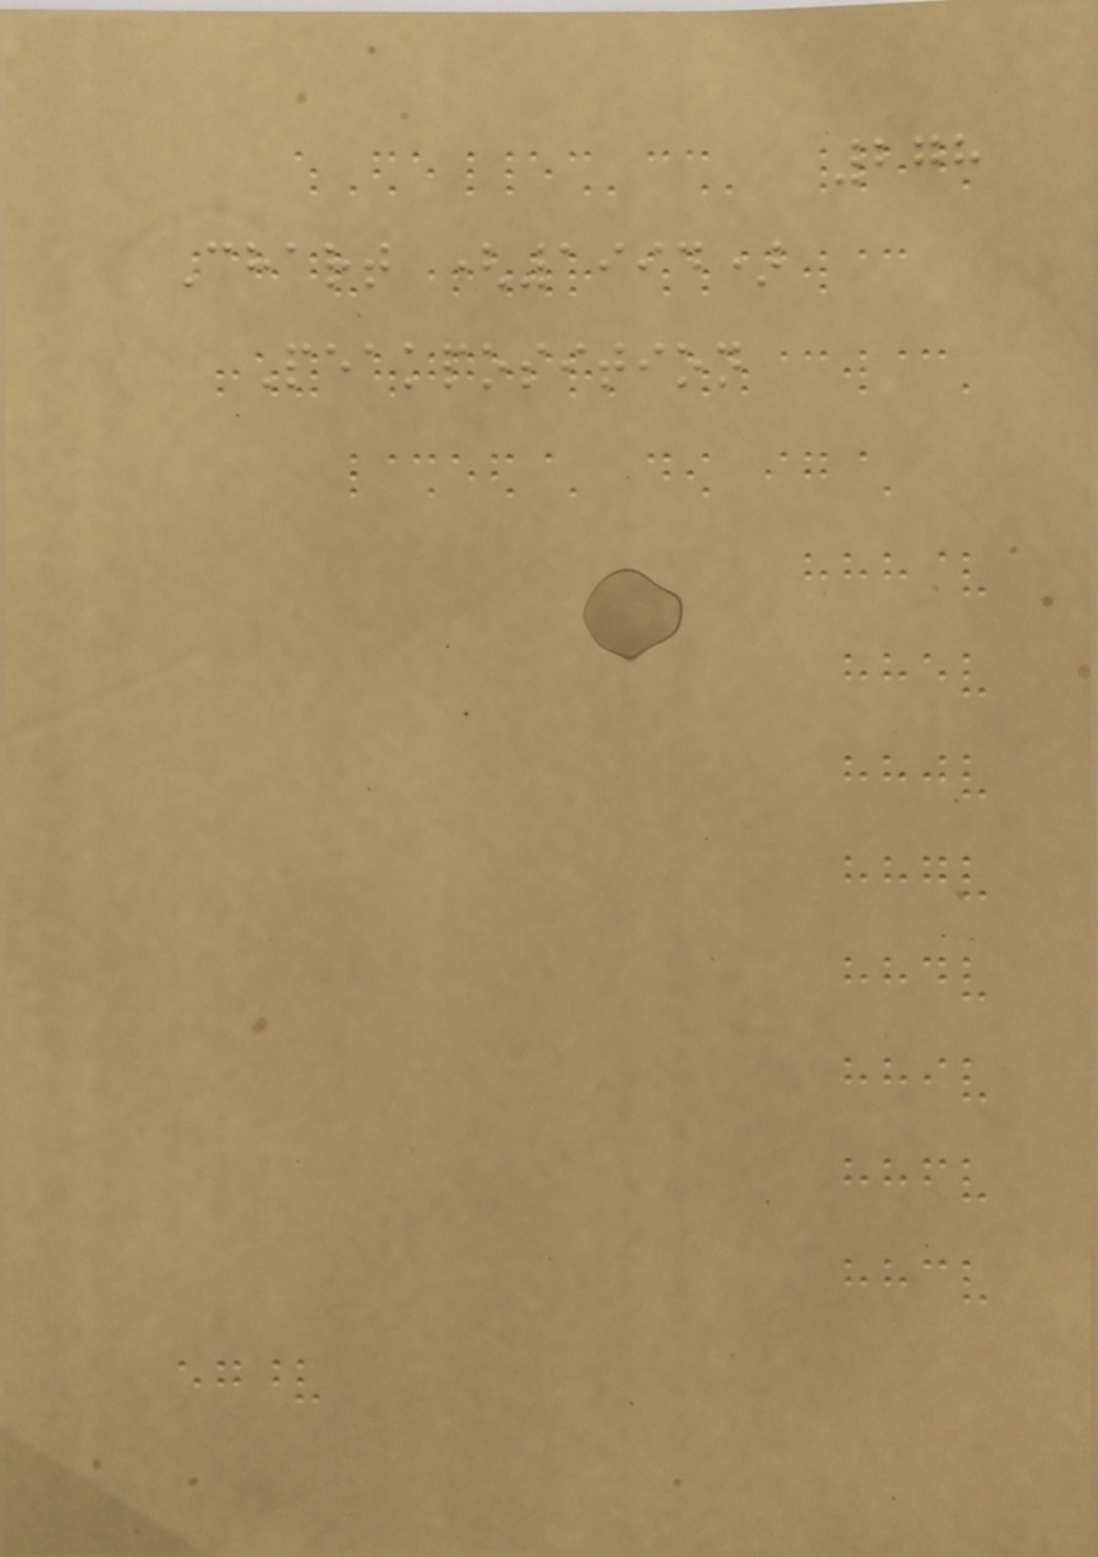278
Chart (1994)
Peakposition
